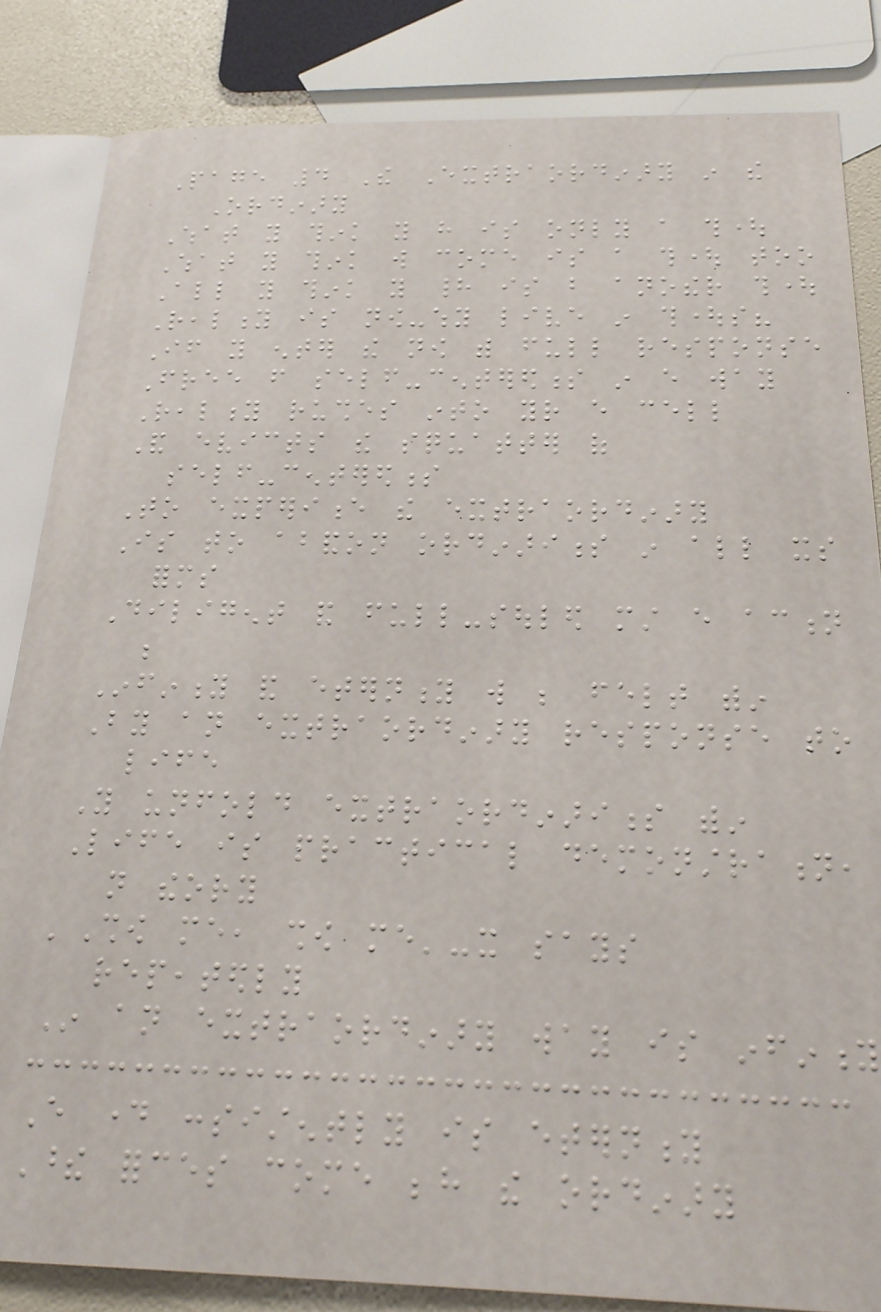Page 4 The Extraordinary in the
Ordinary
What you think you have is only a thought
What you think will come is a thought too
All you think you had is but another thought
Reality is now-why live in thoughts?
If you enter the now with full response
Free from self-centeredness in every way
Reality rushes into your every cell
And evicts the squatter of
self-centeredness
To experience the extraordinary
Is to abandon ordinariness in all its
forms
Diligent and full-souled must every action
be
Infinity and eternity will be felt within
By an extraordinary response to
life
You unfold extraordinariness within
Life is practical demonstration,
not theory
'Show me, show me'-it says
repeatedly
In an extraordinary way is infinity
Every day consistently is eternity
These forces come behind the ordinary
